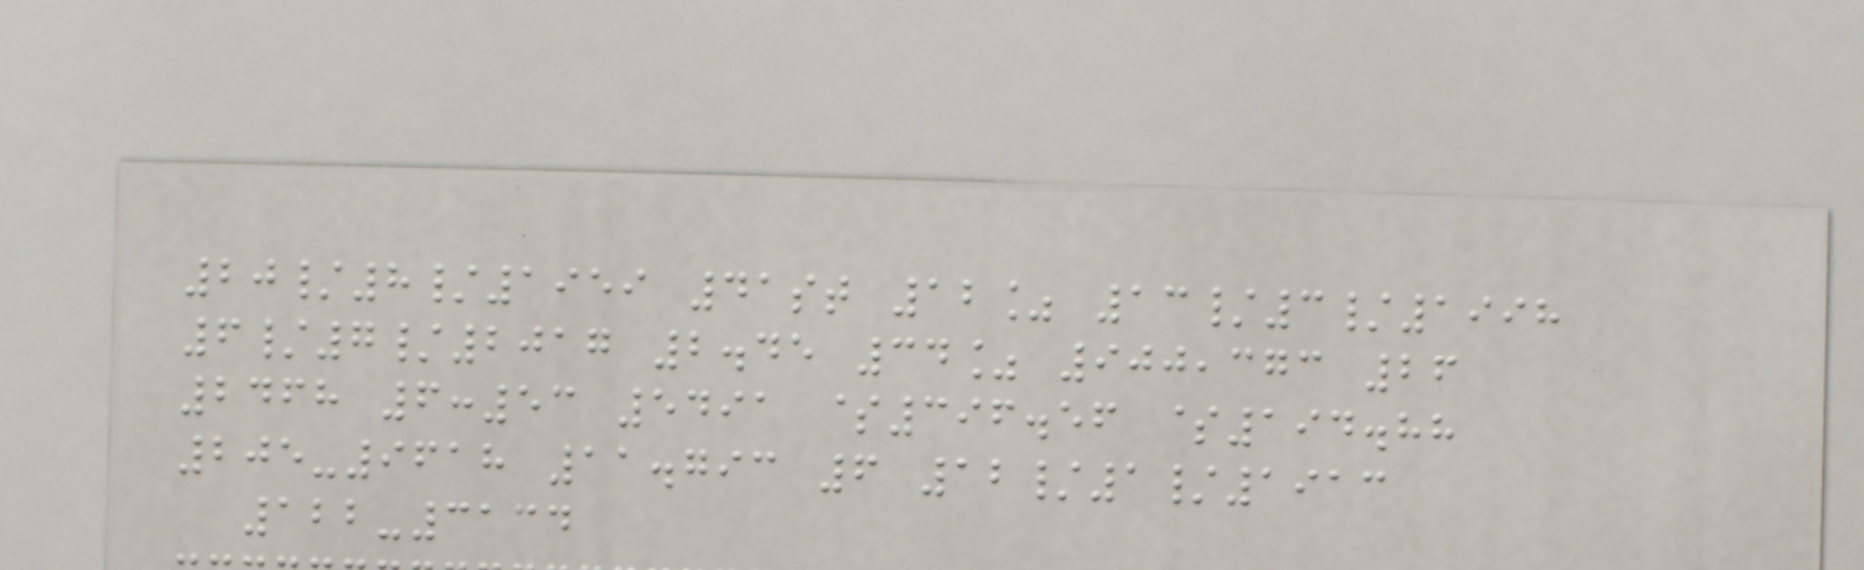20/8/1959 41st 12% 13/3/1998
6/7/2017 2.45 34% 900,373 26
2468 6:53 5491 $396.56 $194.88
205-9618 11.793 6 12/1/1913
122-3134
